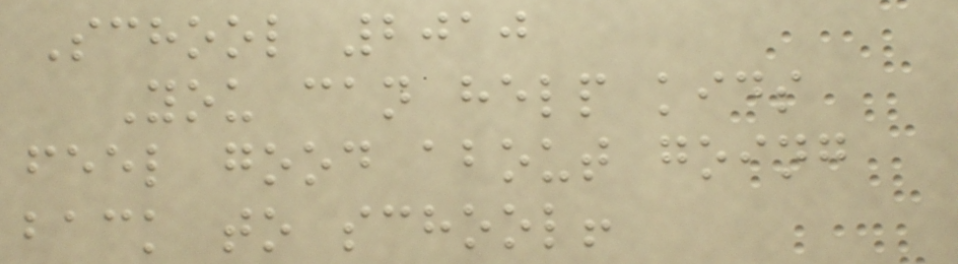School 2010
You can help kids
feel good about going
back to school!
